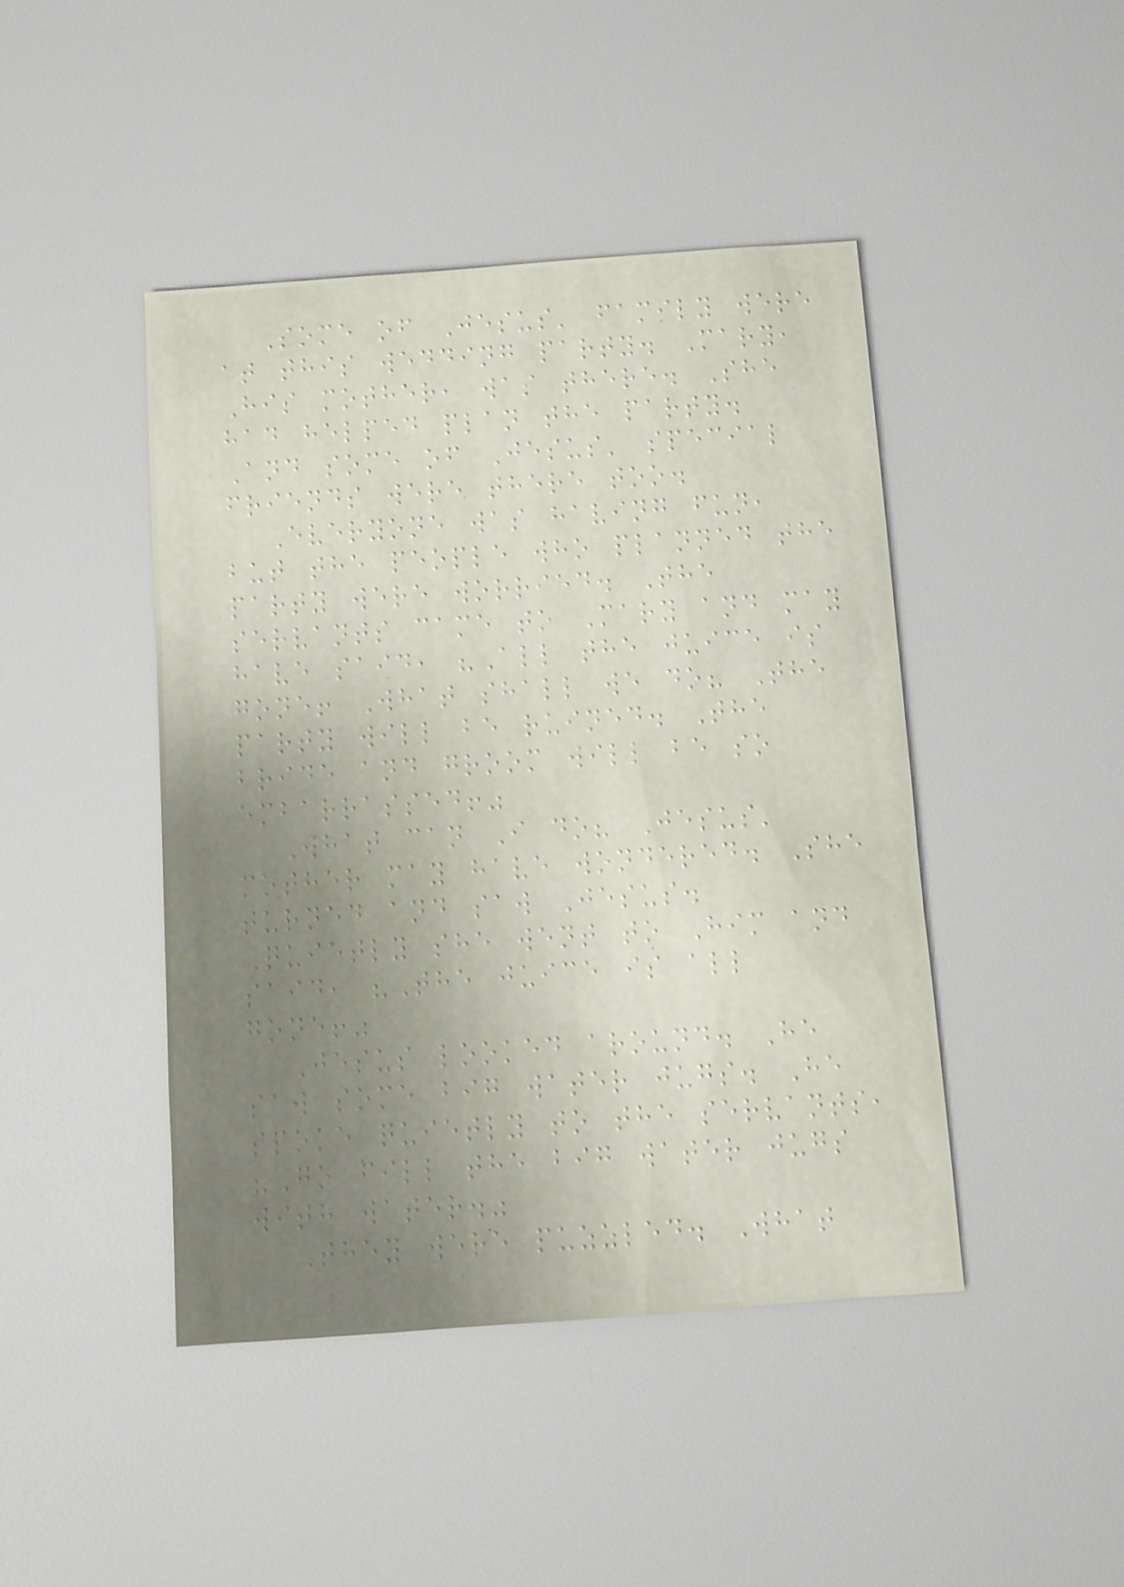Some of Jesus' family were
at this wedding party. Mary,
His mother, was there. She
had helped plan the party.
And some of Jesus' special
friends were there too.
Everyone was having fun,
but the people who planned the
party were worried. The
servants came to Mary and may
have said, "All the juice is
gone! What shall we do? The
party will be ruined. The
bride and groom will be so
embarrassed!"
What can I do? Jesus'
mother may have wondered. She
turned and saw Jesus.
Quietly she went to Him and
said, "The juice is all
gone!"
Jesus looked around. He
saw some big water jugs. He
spoke quietly to the servants,
"Go fill the big water jugs
with water."
They were puzzled. What
